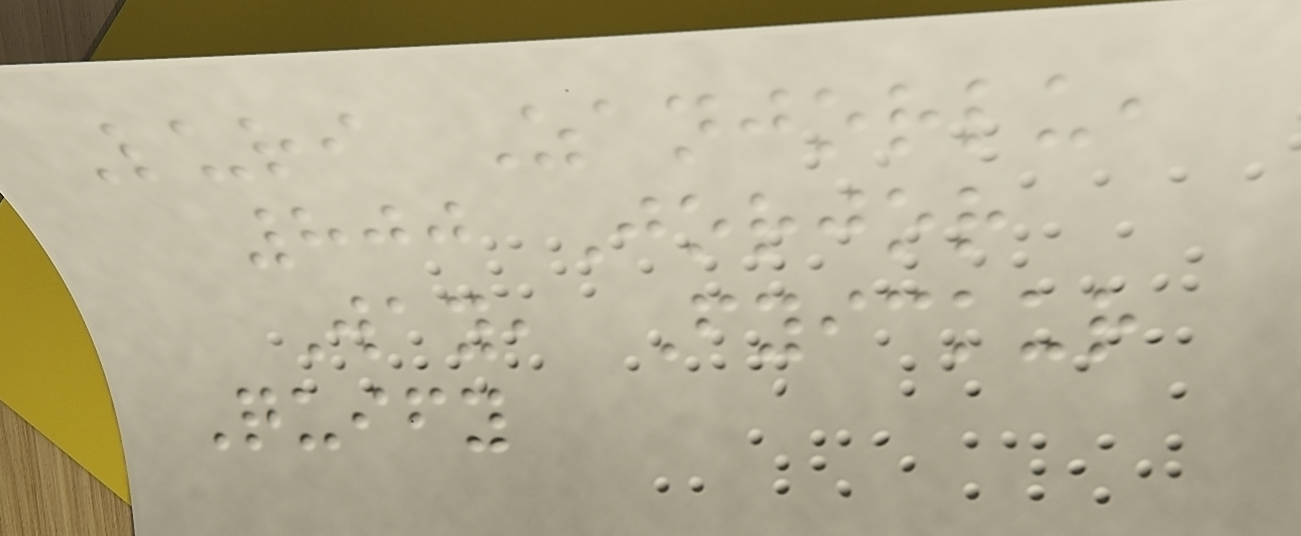Luri Zanjorlu,
800 Jorjor
Way, Fyickur
Quify
